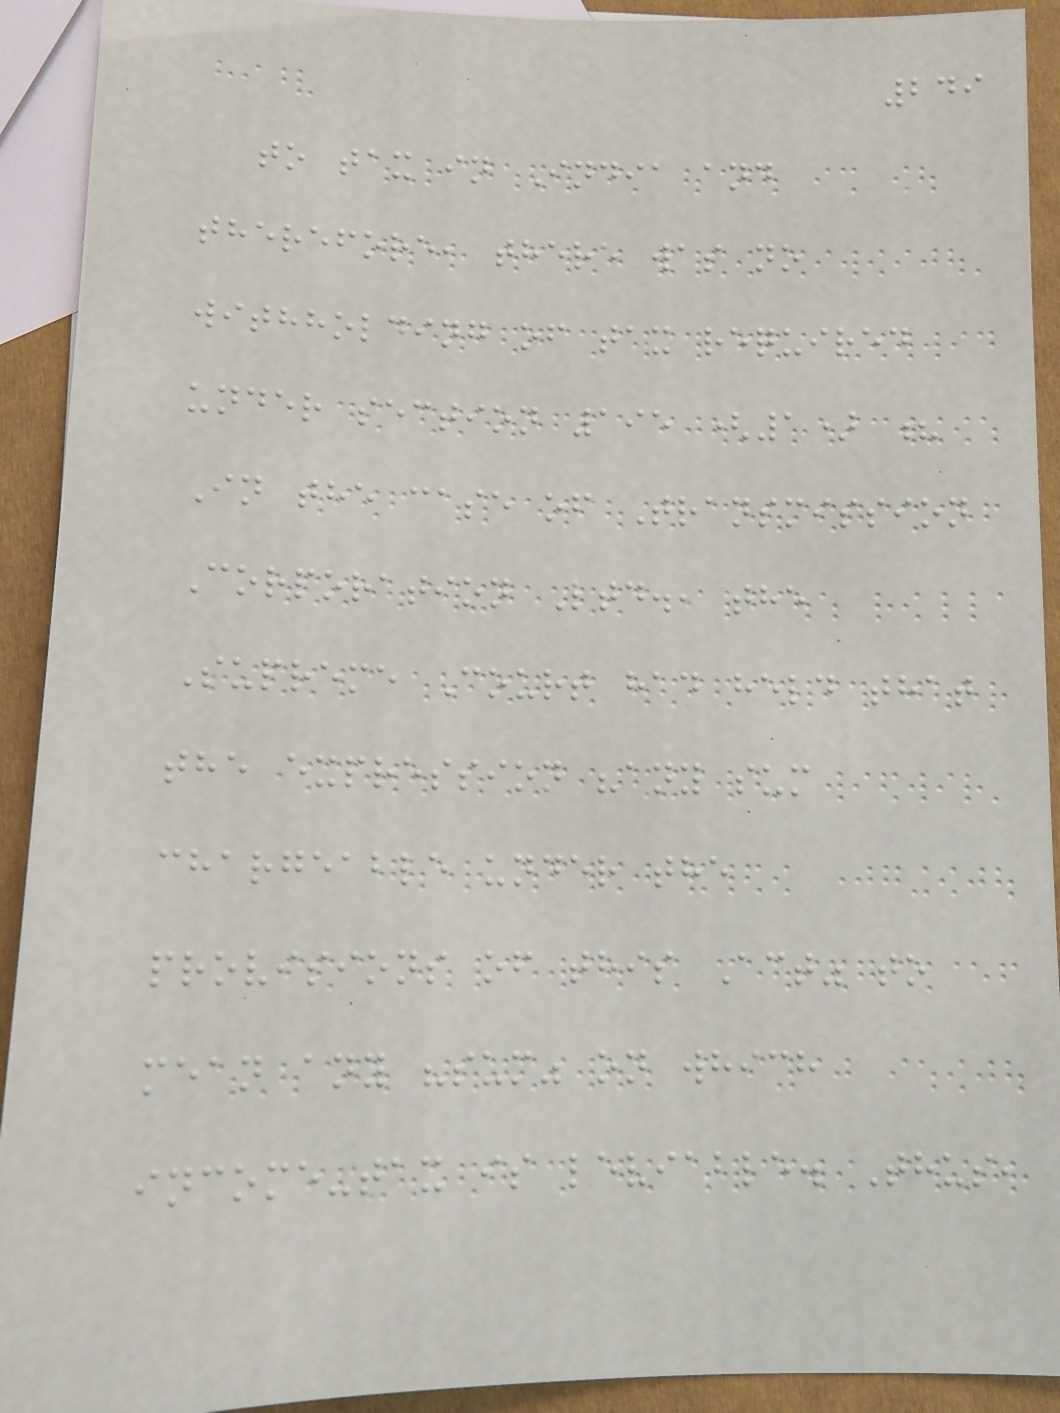249
to tax in India and
therefore, there was no
withholding of tax required
under section 195 (1) ?
In the case of Transmission
Corporation Ltd., the
Supreme Court had held that
the expression "any sum
chargeable under the
provisions of this Act" to
mean any "sum" on which
income-tax is leviable. Thus,
